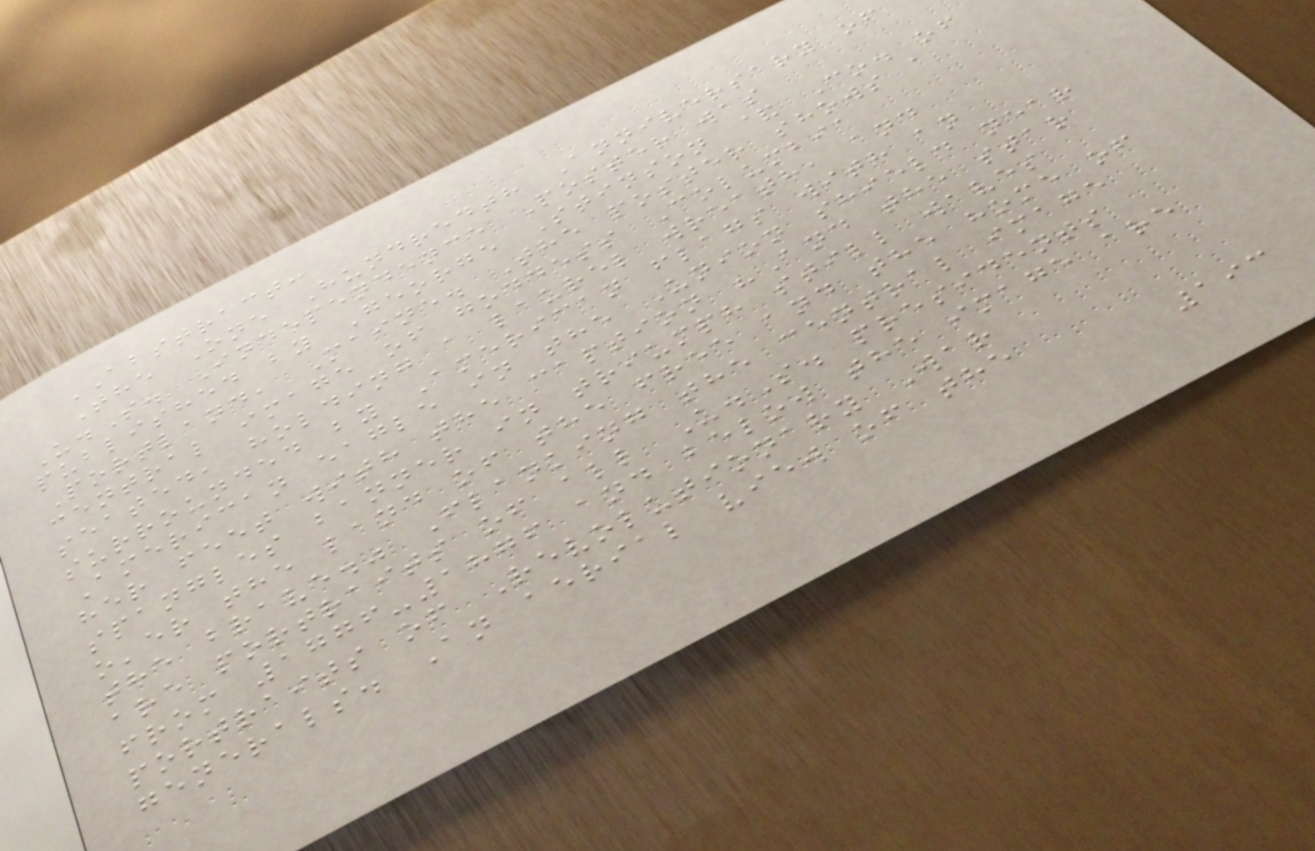ABSTRACT:
The One Hundredth Anniversary of
U.S. Independence Poster was
published by George Stinson & Co. of
Portland, Maine. The poster shows a
central image of goddess Columbia
seated, holding a laurel wreath, and
surrounded by American flags with an
American eagle in the Union shield near
her feet with the caption "And the star
spangles banner in triumph still waves
o'er the land of the free and the home of
the brave." Flanking the central image
are portraits of all U.S. presidents
from 1776-1876 and below the image are
portraits of Revolutionary War
generals. An aerial view of the
193
